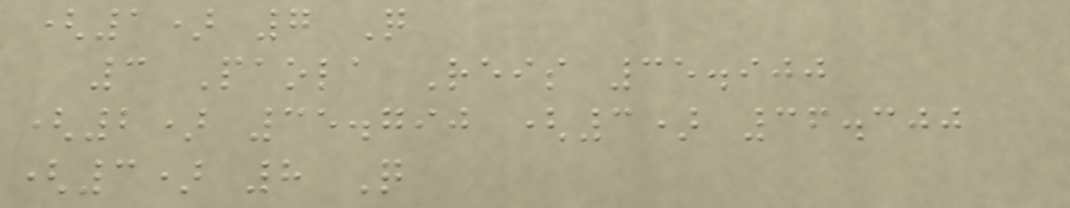(1) 7 Q
3 Paola Reis 35.900
(2) 35.790 (3) 36.300
(3) 8 Q
